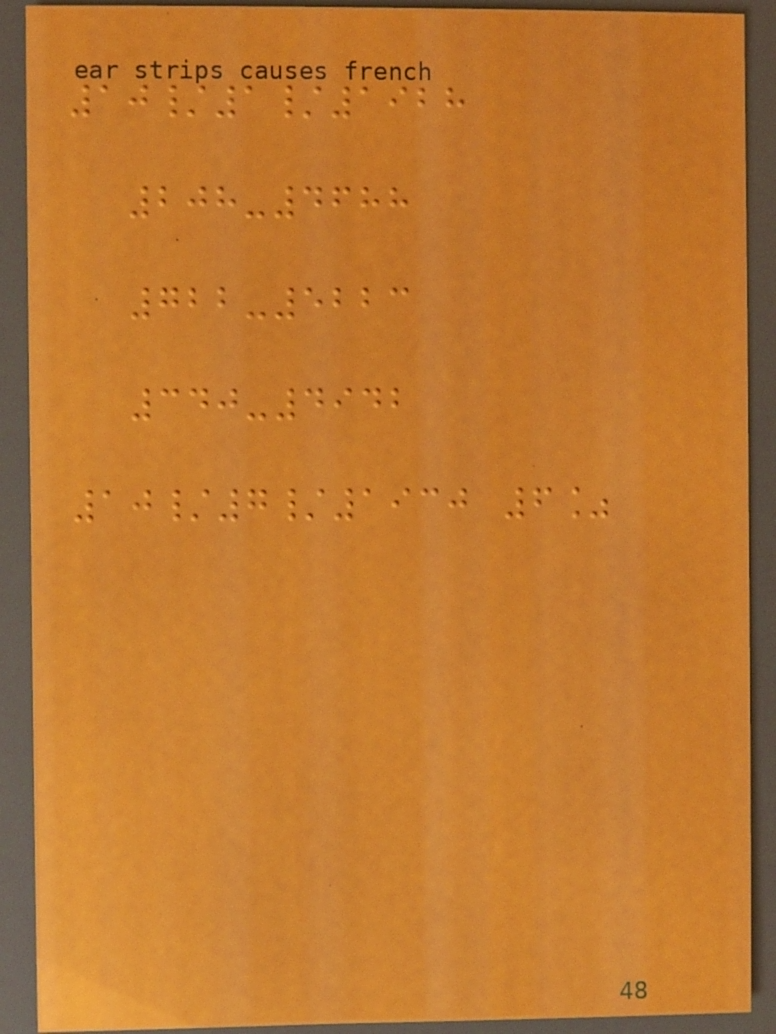10/1/1928
208-4688
722-5223
340-4942
10/7/1930 6%
